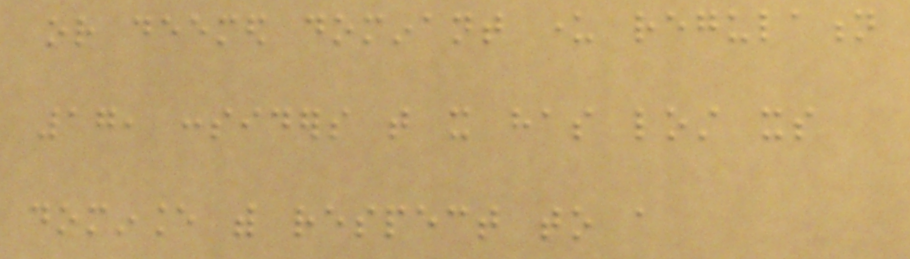or deemed dominant under regulation
17, considers that it has lost its
dominance with respect to a
